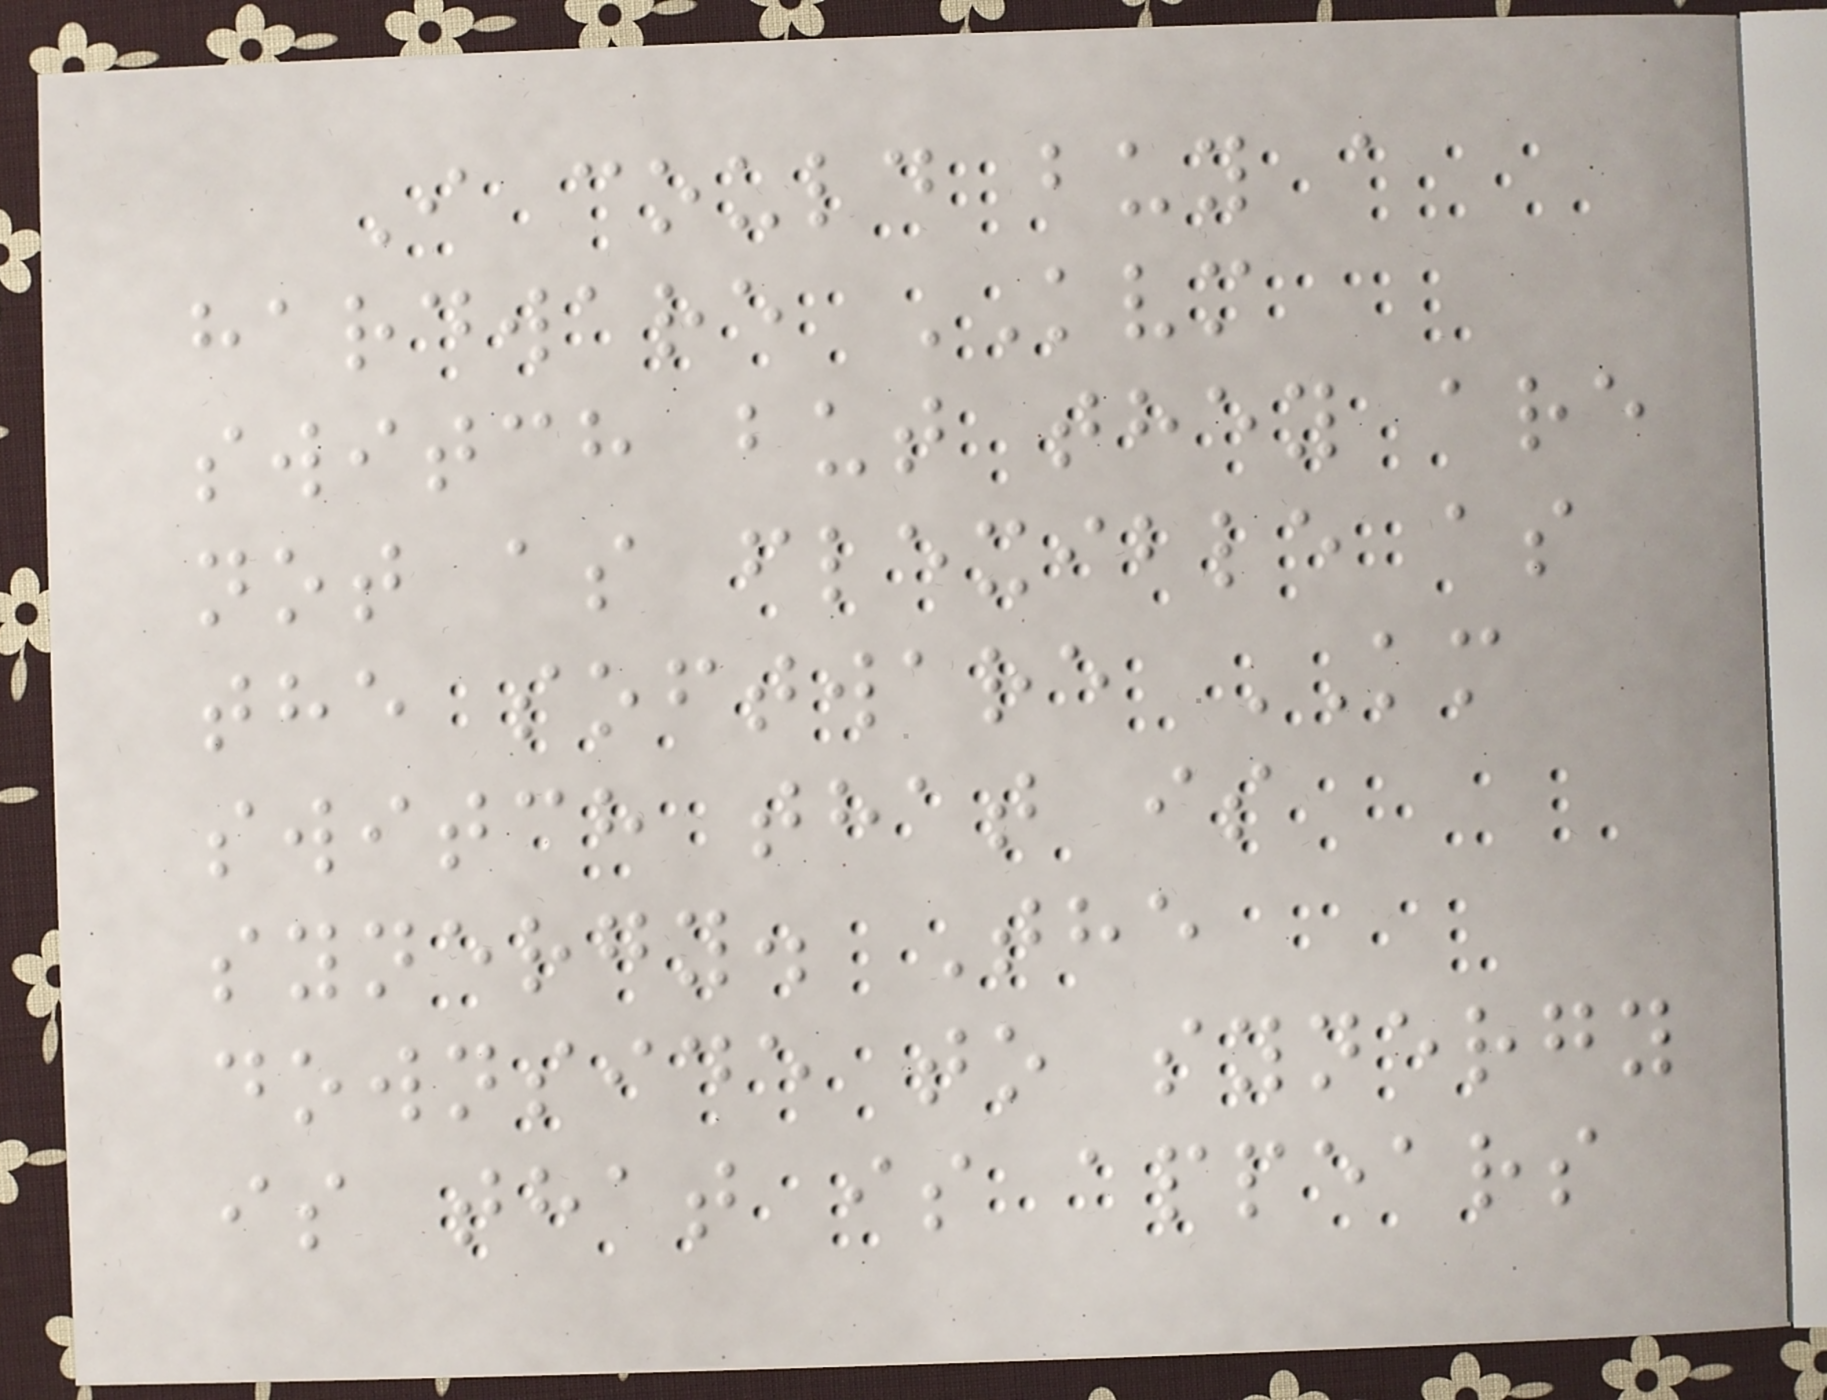I could buy a
hardware KVM
switch but they are
not as flexible as
the software KM
switch that is
synergy. The
downside to synergy
is that is appears
